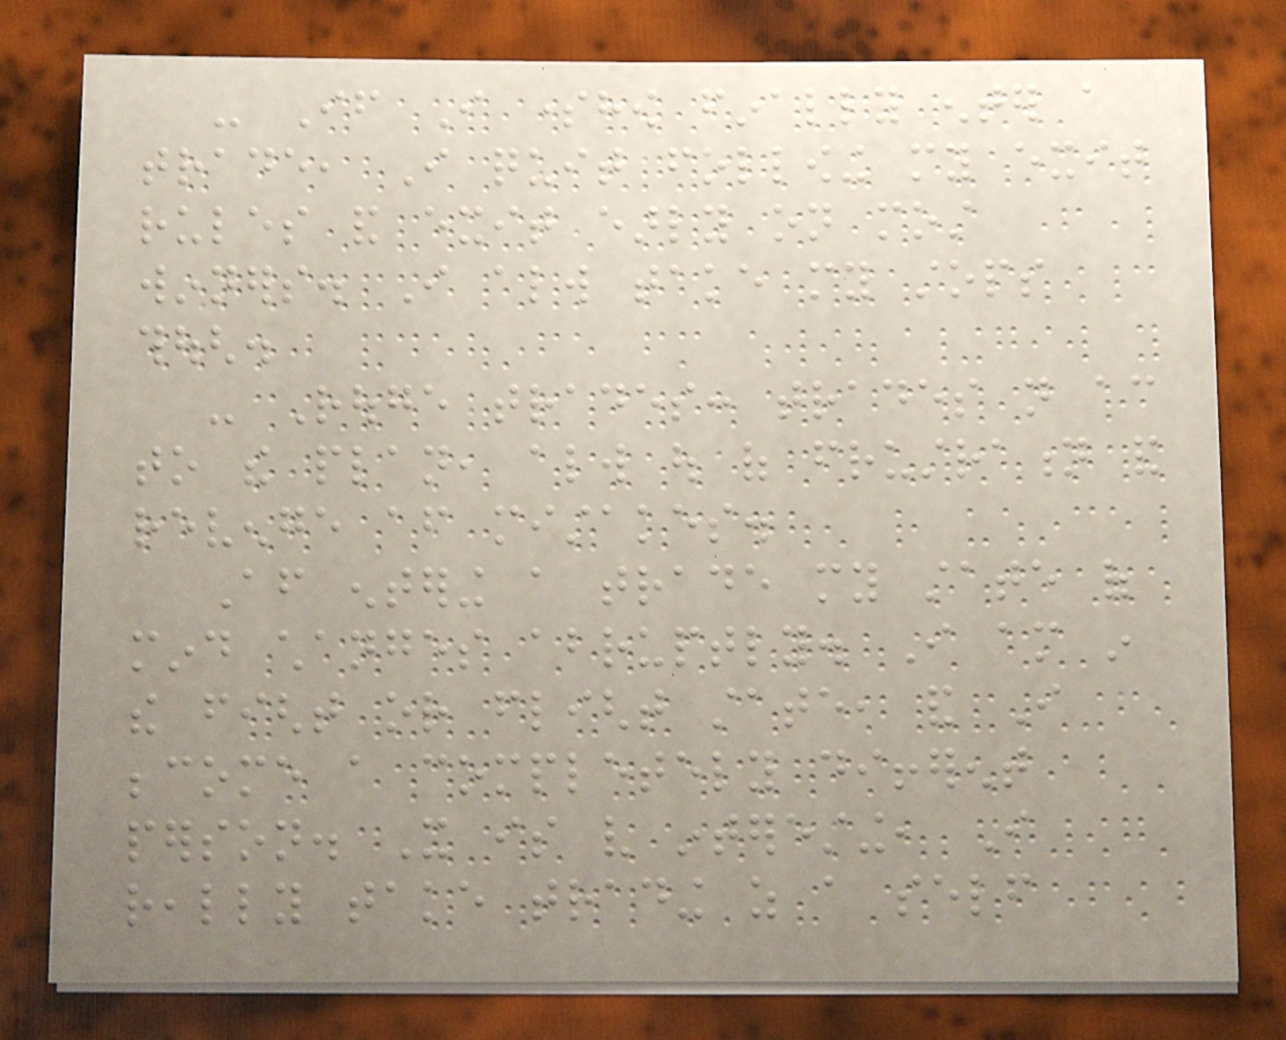- If I somehow finally enter a
trade, I quit following my exit
rules and exit early on most
winners. I always take my stops
though.
- Rouge trades: trades not according
to the plan, always out of frustration and
revenge after mistakes.
After entering a trade my state of
mind changes abruptly. I am in
the fight or flight state, and I
become a completely different
person. It is very interesting, I
really take trading as a self
